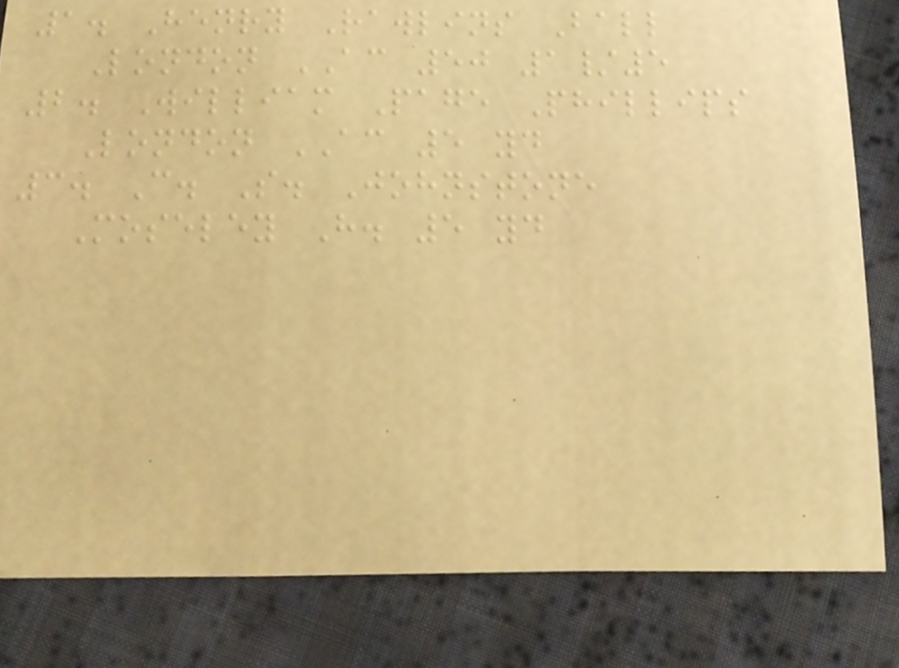1. Henry Rawlins Ball
London AC 50 1/5
2. William Page Phillips
London AC 5 yd
3. C. S. Johnstone
Moseley H. 5 yd
